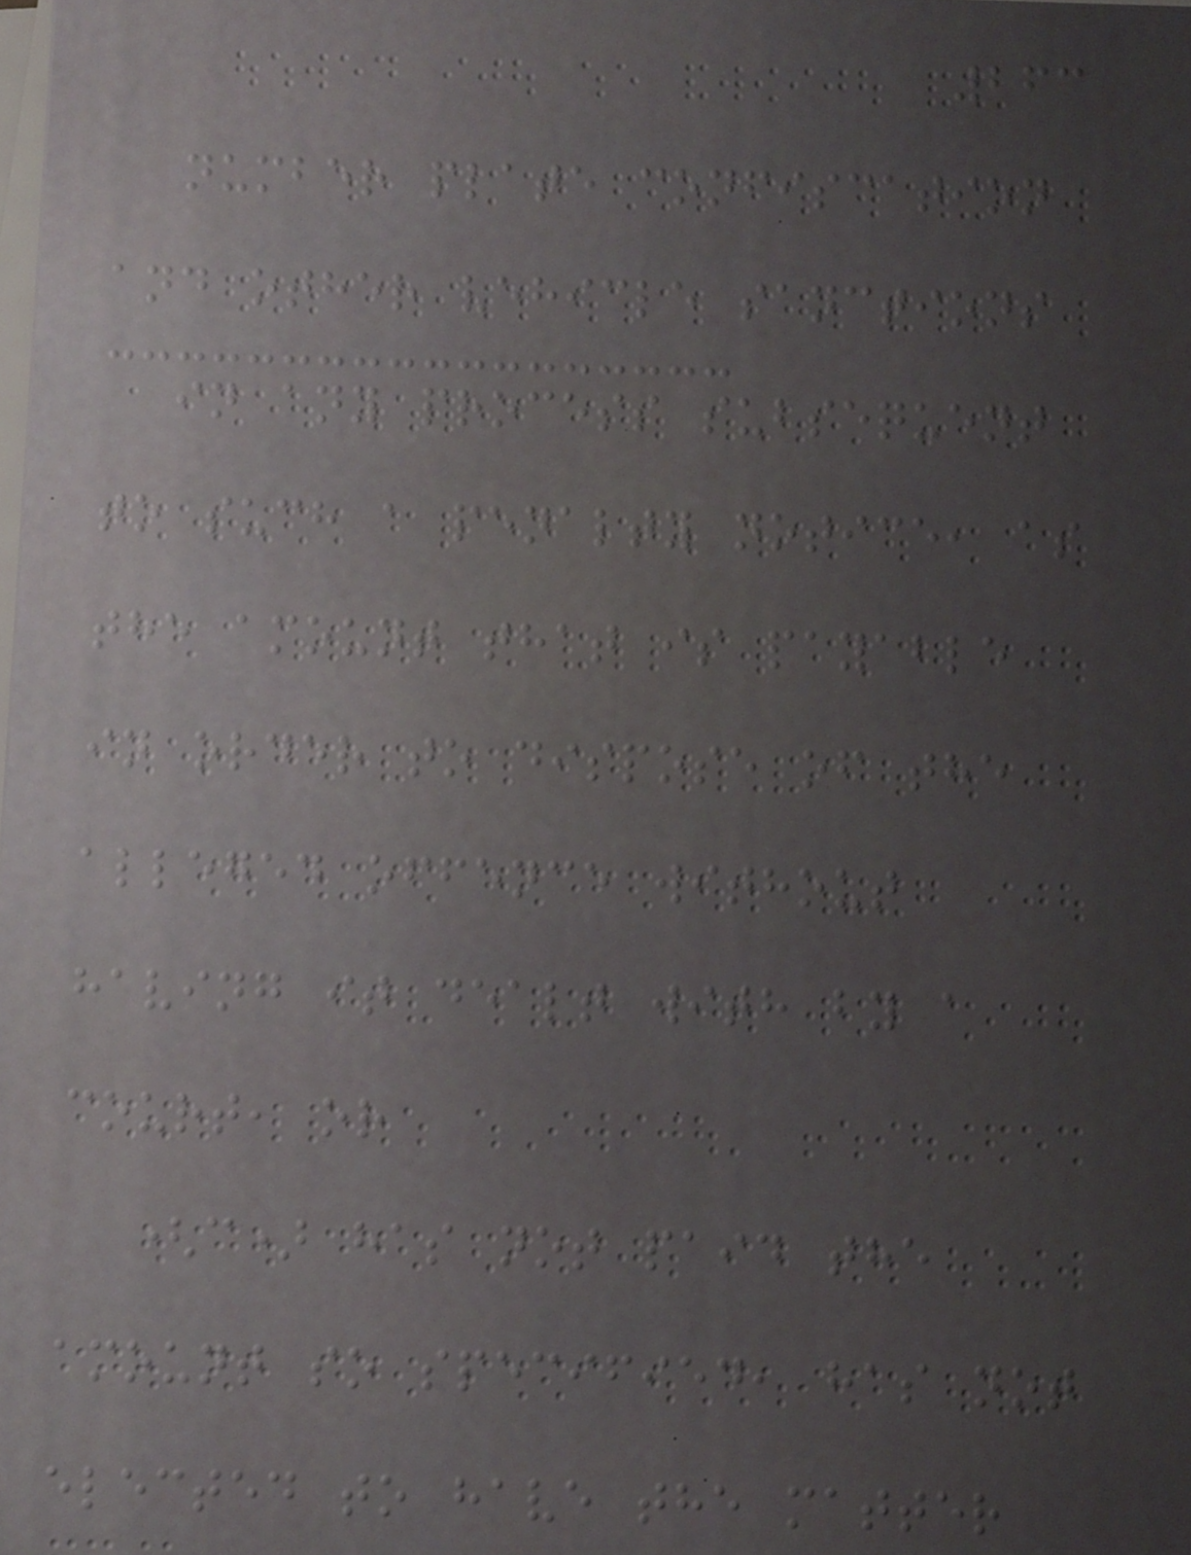263
number plate confiscation
and other vehicle sanctions
in any process subsequent
to such a penalty notice, as
the amount that is payable
in order to dispose of the
alleged offence without
having it dealt with by a
court, or
(c) has not paid the
amount so specified, has not
elected to have the matter
